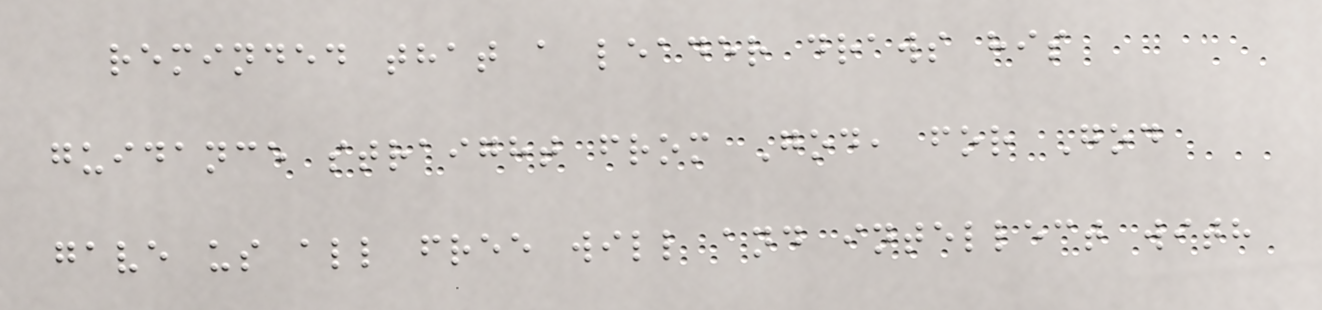reminded that a leader draws his
guidance straight from God, for God
gave us all free will and intellect with
